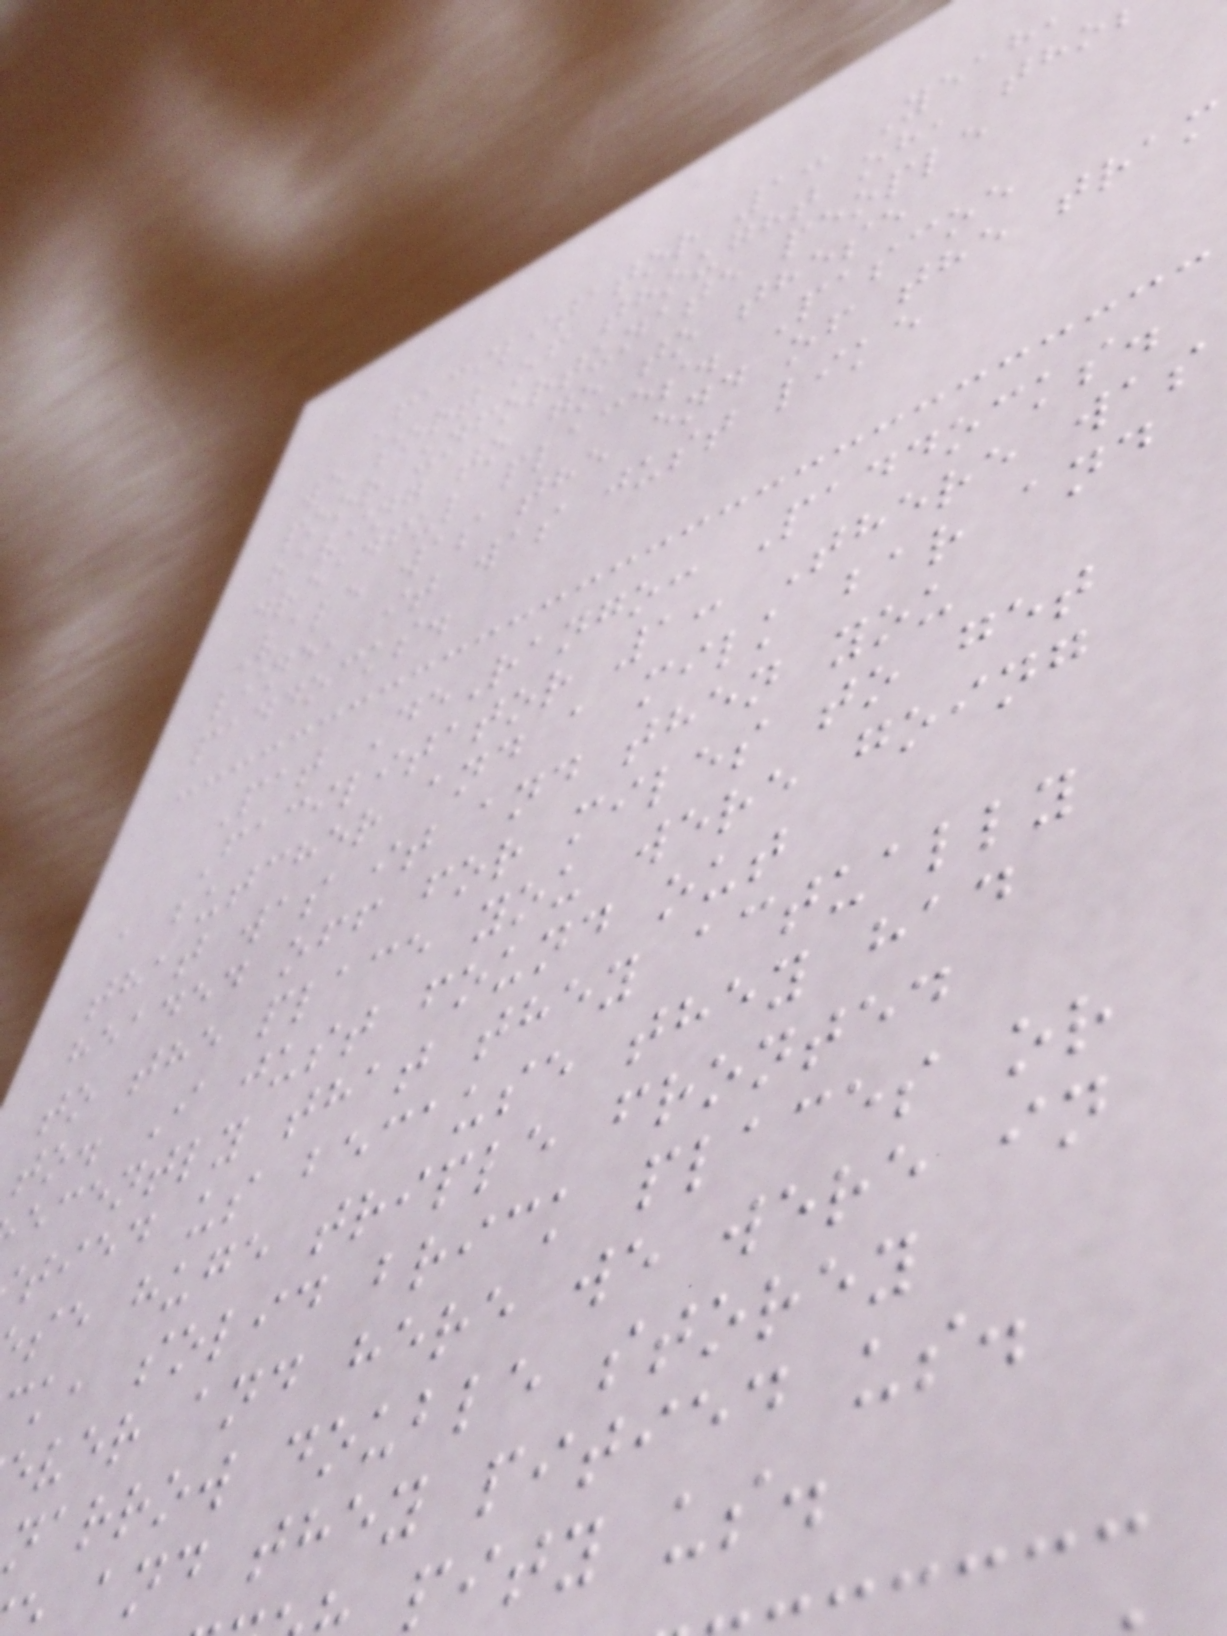Facilitator 1: Yeah
we sort of thought oh, tho
poor unfortunate people
having to go to these
dreadful places. Pascoe
Vale was the end of the tram
line, it was just like
paddocks.
Pat DeRango: Paddocks.
Facilitator 1: There was
a butcher and a milk bar and
that was it and then you
headed off for miles to get
to the place you were going
to. I just found out
ecently that they actually
tied us because they had
se huge triple fronted
k, solid brick places or
ver and here we were in
narrow double storey
and they pitied us.
pity us.
